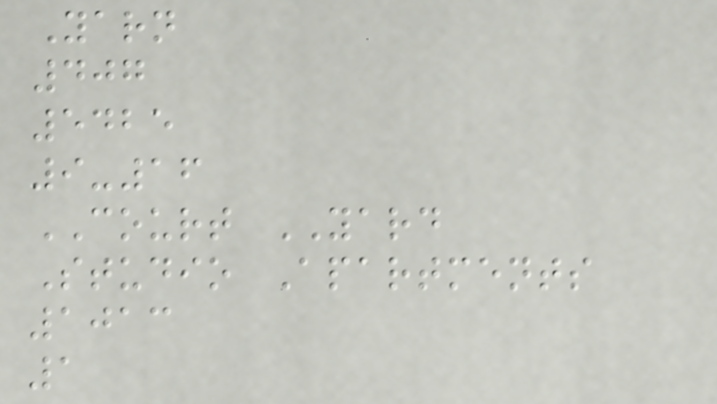Yarn
407
5425
9-16
COURT YARD
Studio Apartments
1013
1
